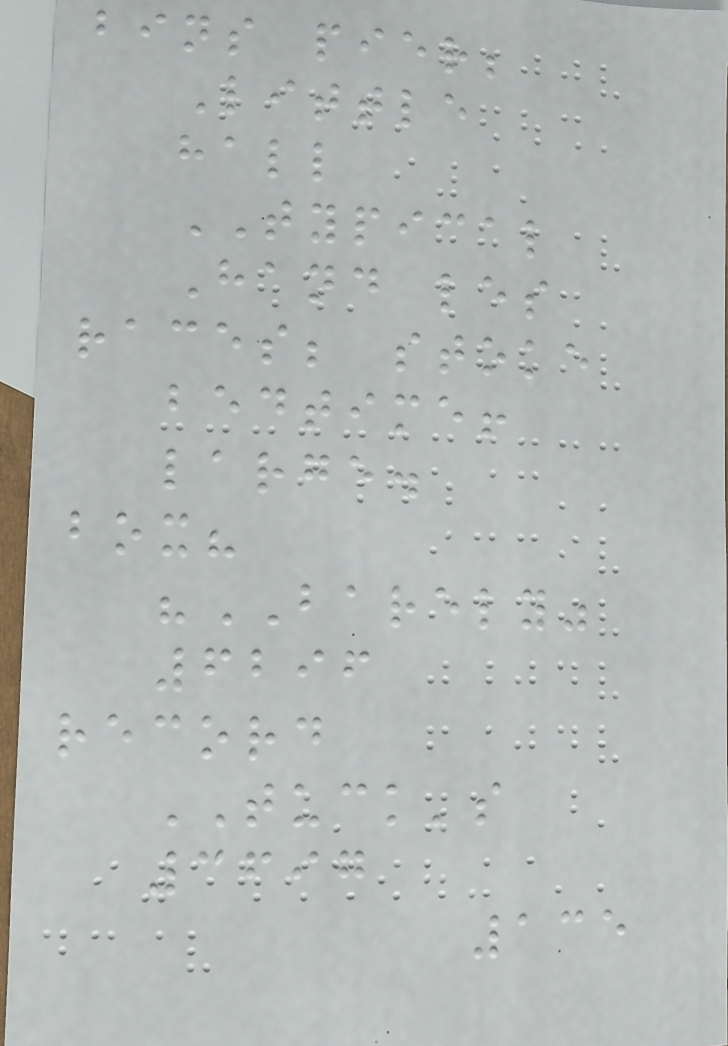bins pier;
Little
hall
TYPICAL
Hand les
races; stoke
bedtime!
large.
box?
"BARELY"
6296
record
TUCK's
3697
135
